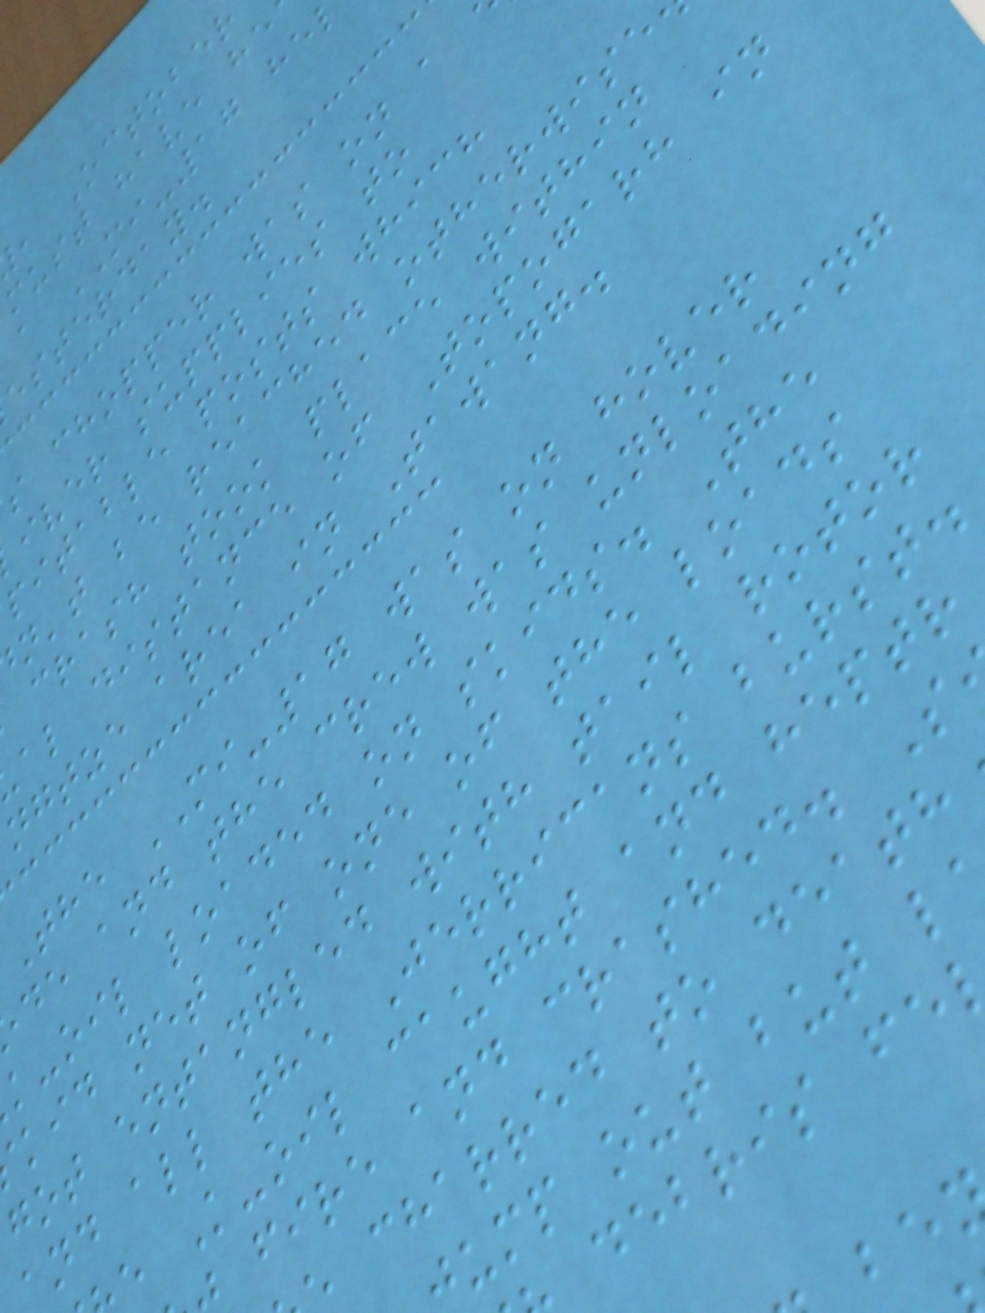, October
must have he
a MI-17 he
esterday.
s chopper was on a
iver supplies to
pitable posts which
n't be reached otherwise
crash took place within
al distance of Topogarh in
ngtze area in Tawang.
The MI-17 was on hover
de and the crew was unloading
k-oil loaded on skids. The
kid net of one of the loads
got entangled with tail rotor
and all the Jerricans burst.
e K-oil caught and heptr
fire and crashed. S
charred to death
ump out but l
debris fe
